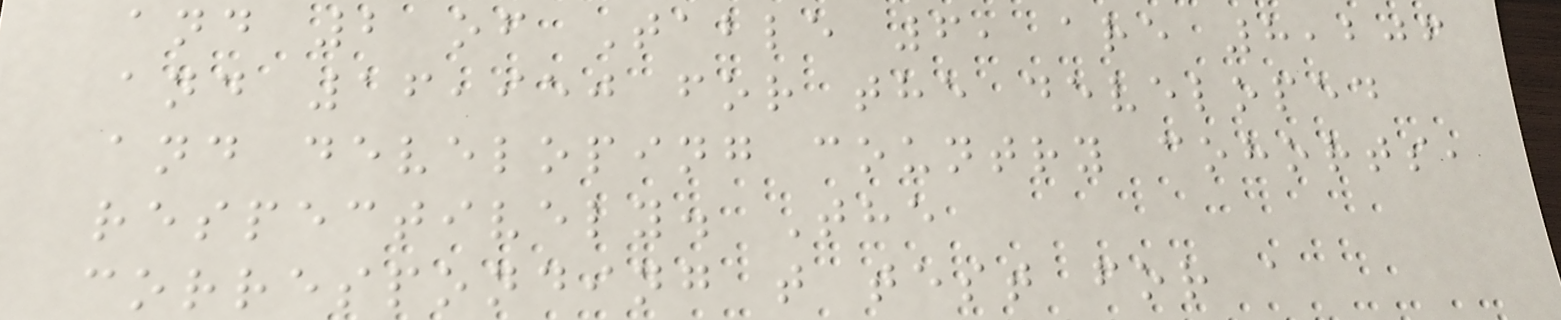and 2 of Table 6, are 8,206
and 16,950 for the developed
and developing country cohorts,
respectively. The
corresponding t test for a
